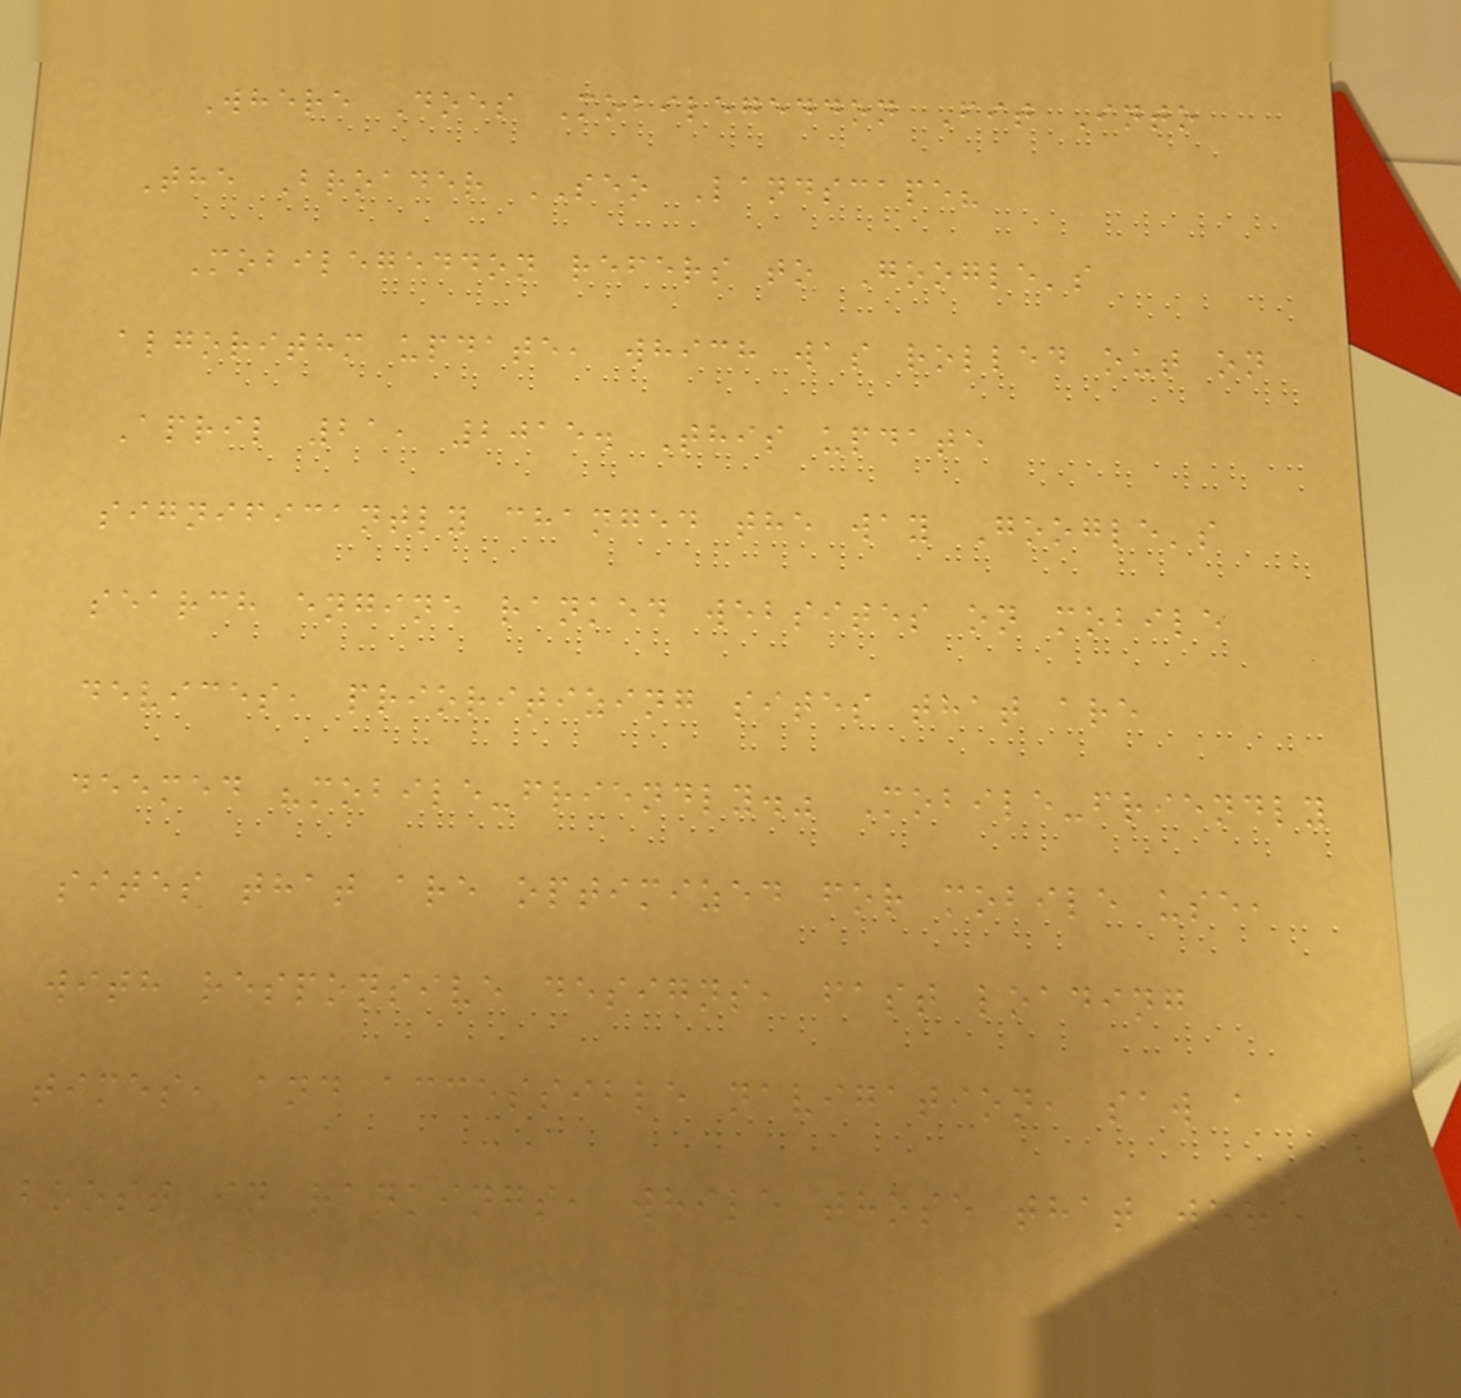Where Does Mobilegeddon Fit Into
The Broader SEO Landscape?
Mobilegeddon refers to Google's
algorithm update, which was rolled out on
April 21, 2015. This update
significantly changed the way Google's
search engine ranked websites on mobile
devices, prioritizing sites that are
deemed "mobile-friendly." Mobile-friendly
sites that are optimized for mobile use,
with responsive designs, fast loading
times, and accessible navigation, saw a
boost in rankings, while those that were
